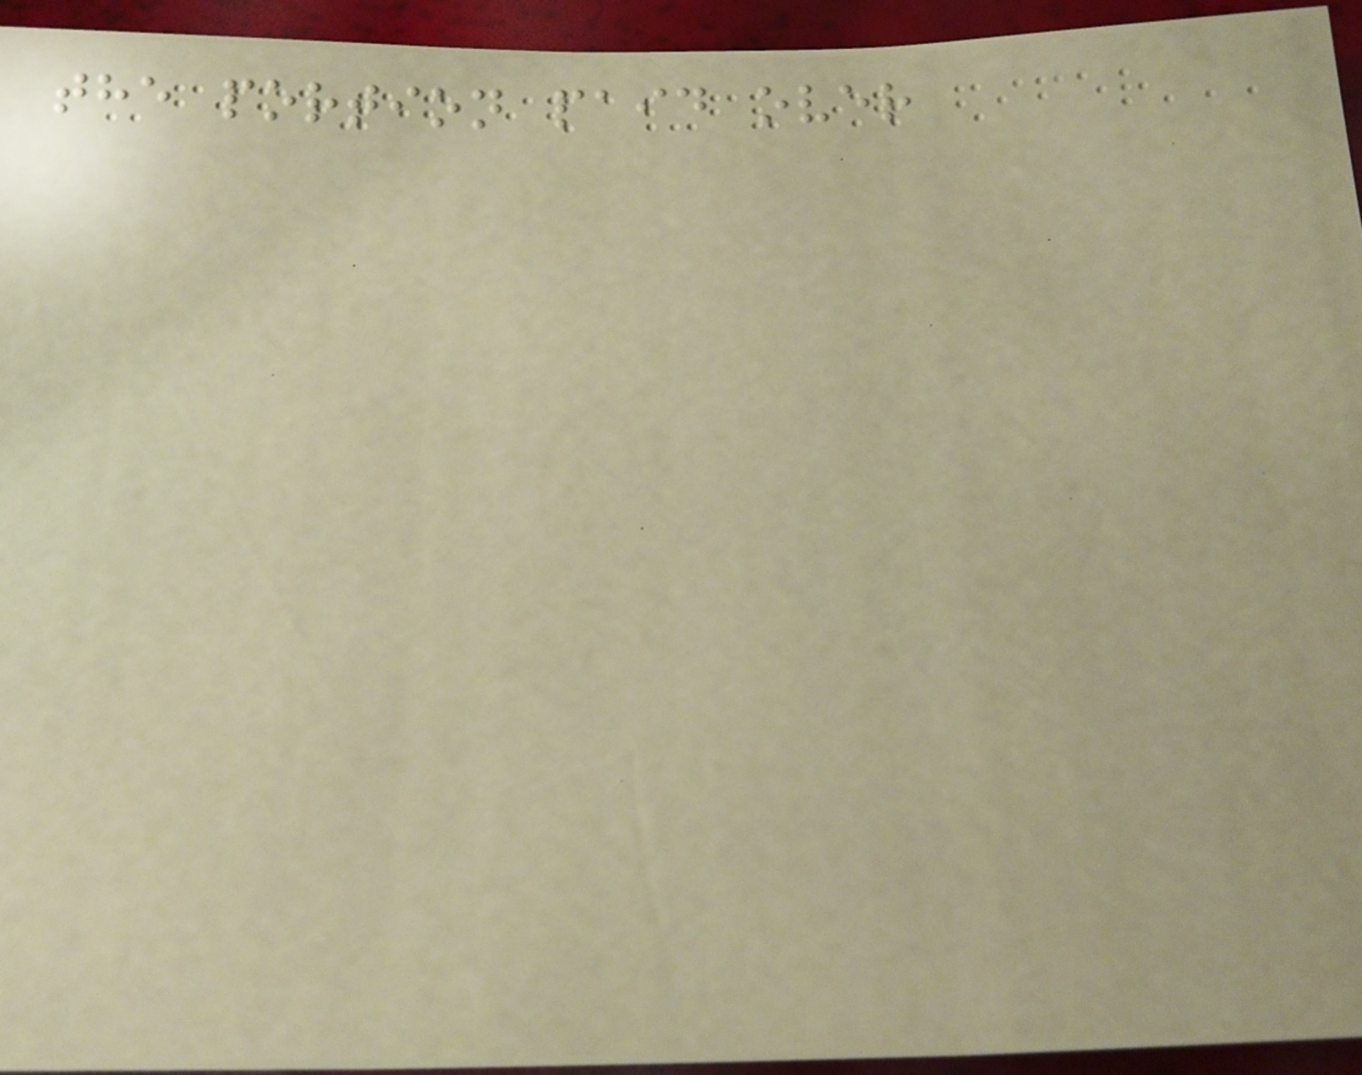the portion paid over
